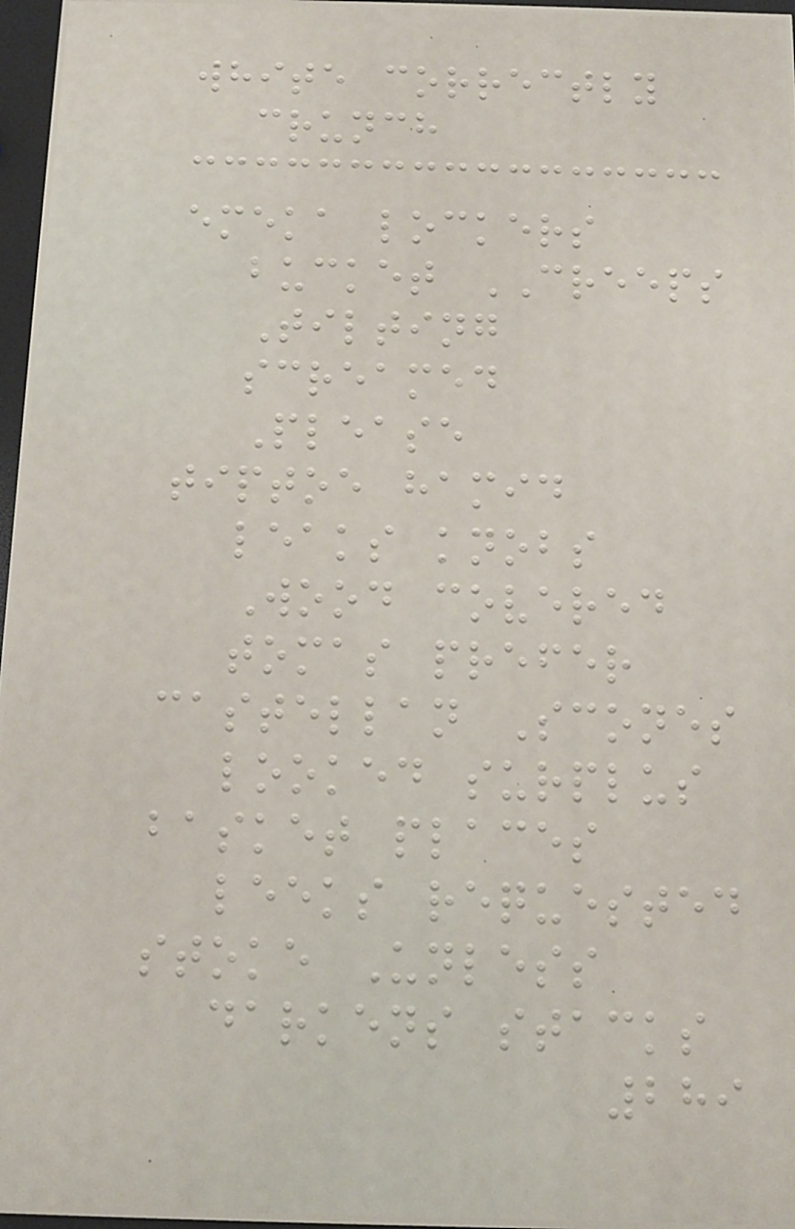white correctly
crunch
emeka lockers
bucket CREEPS
Tilting
screamed
Please
tiptoe hamid
leaks knobs
Wood covered
tomas prefer
castellan Scones
looked surplus
basket places
leeks requested
stoke Unless
darkens stacks
289
